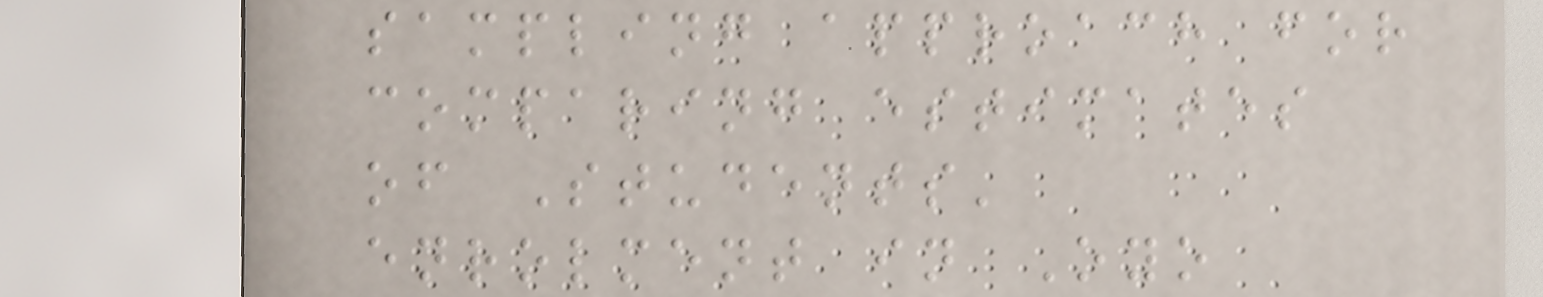sampling approach for
comparing estimates
of Students'
enrolment in Oyo
